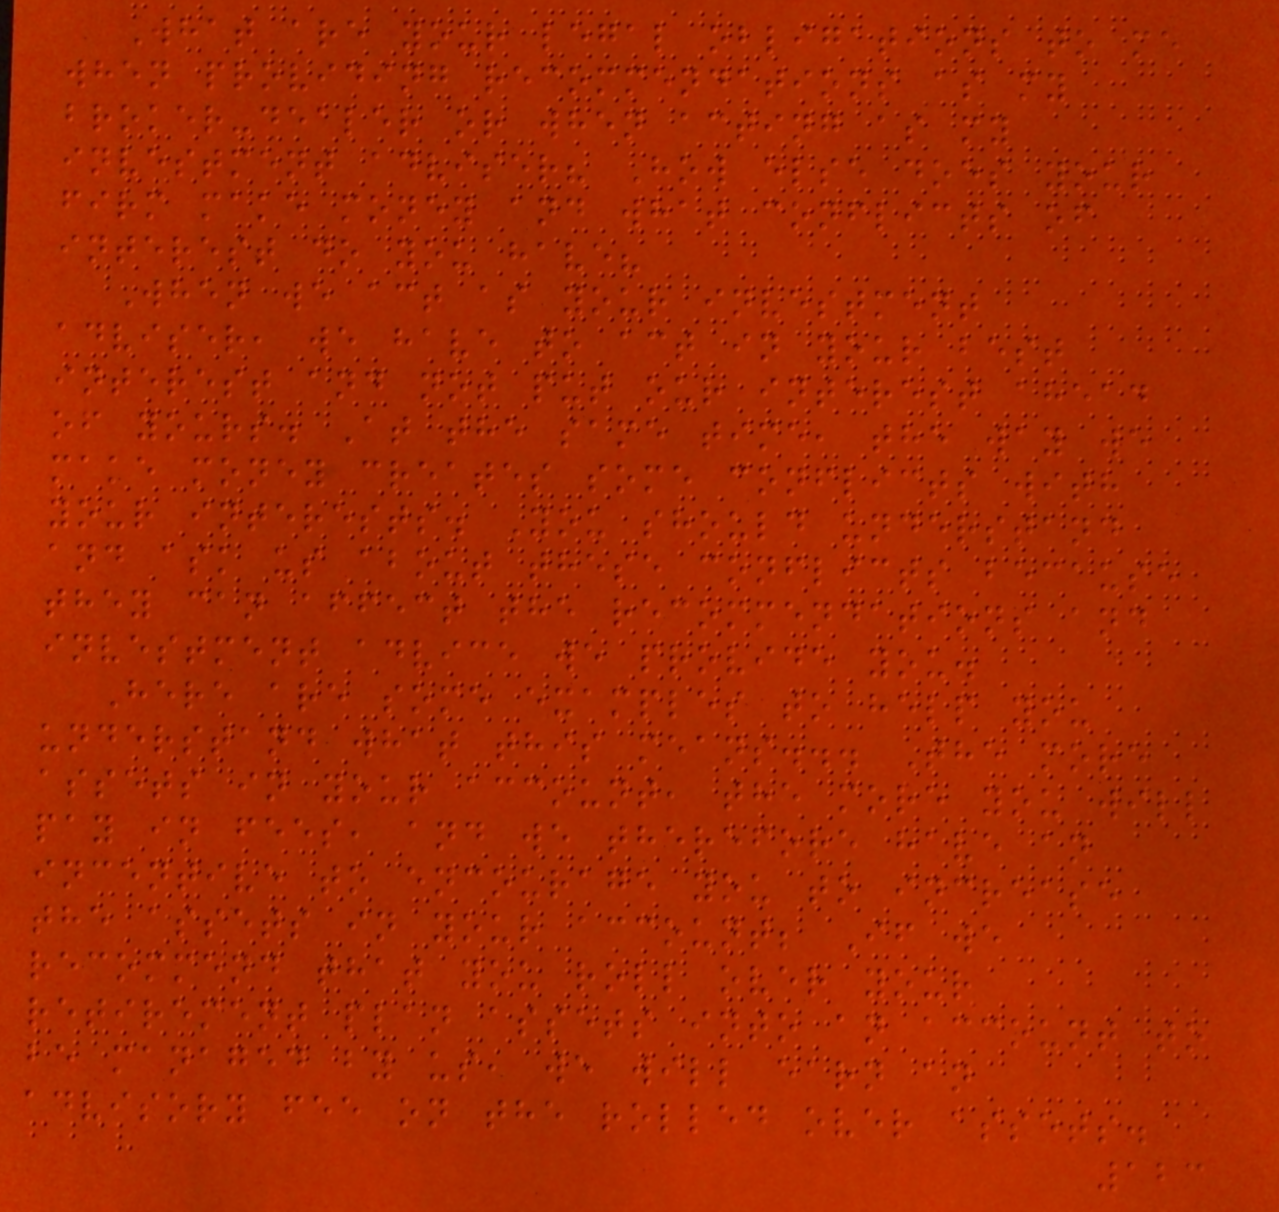What are your legal obligations to me
when providing recommendations as my
broker-dealer or when acting as my
investment adviser? How else does your
firm make money and what conflicts of
interest do you have?
When we act as your investment
adviser, we have to act in your best
interest and not put our interest ahead
of yours. At the same time, the way we
make money creates some conflicts with
your interests. You should understand
and ask us about these conflicts because
they can affect the recommendations and
investment advice we provide you.
Here are some examples to help you
understand what this means... The more
assets in your account, the more you will
pay in fees, and we therefore have an
incentive to encourage you to increase
the assets in your account; If we
recommend that you roll over your
retirement plan assets into an account to
be managed by us, we will earn an
advisory fee on the rolled over assets.
123
